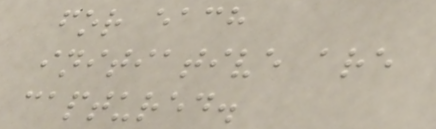for each
initiative are
captured.
